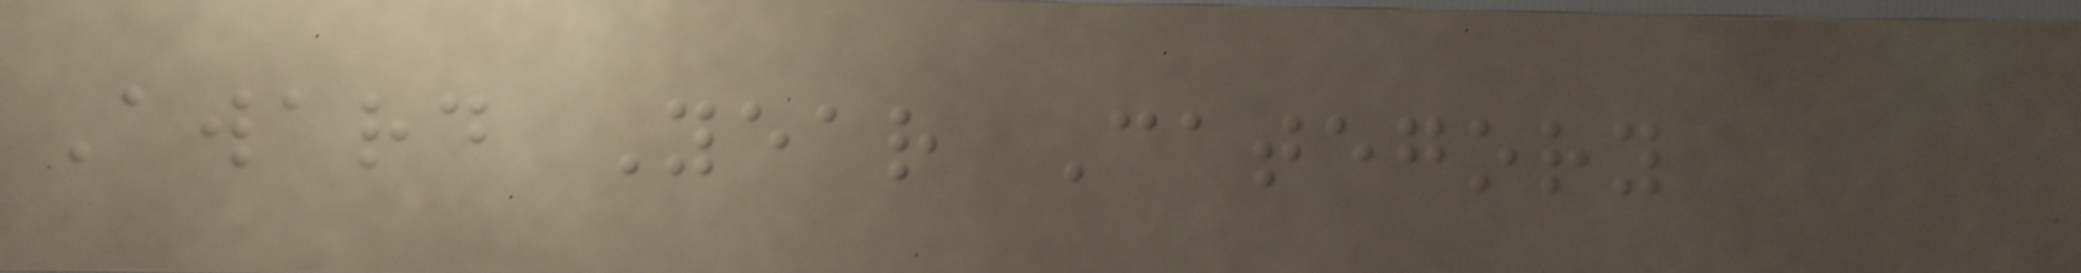Award Year Category
